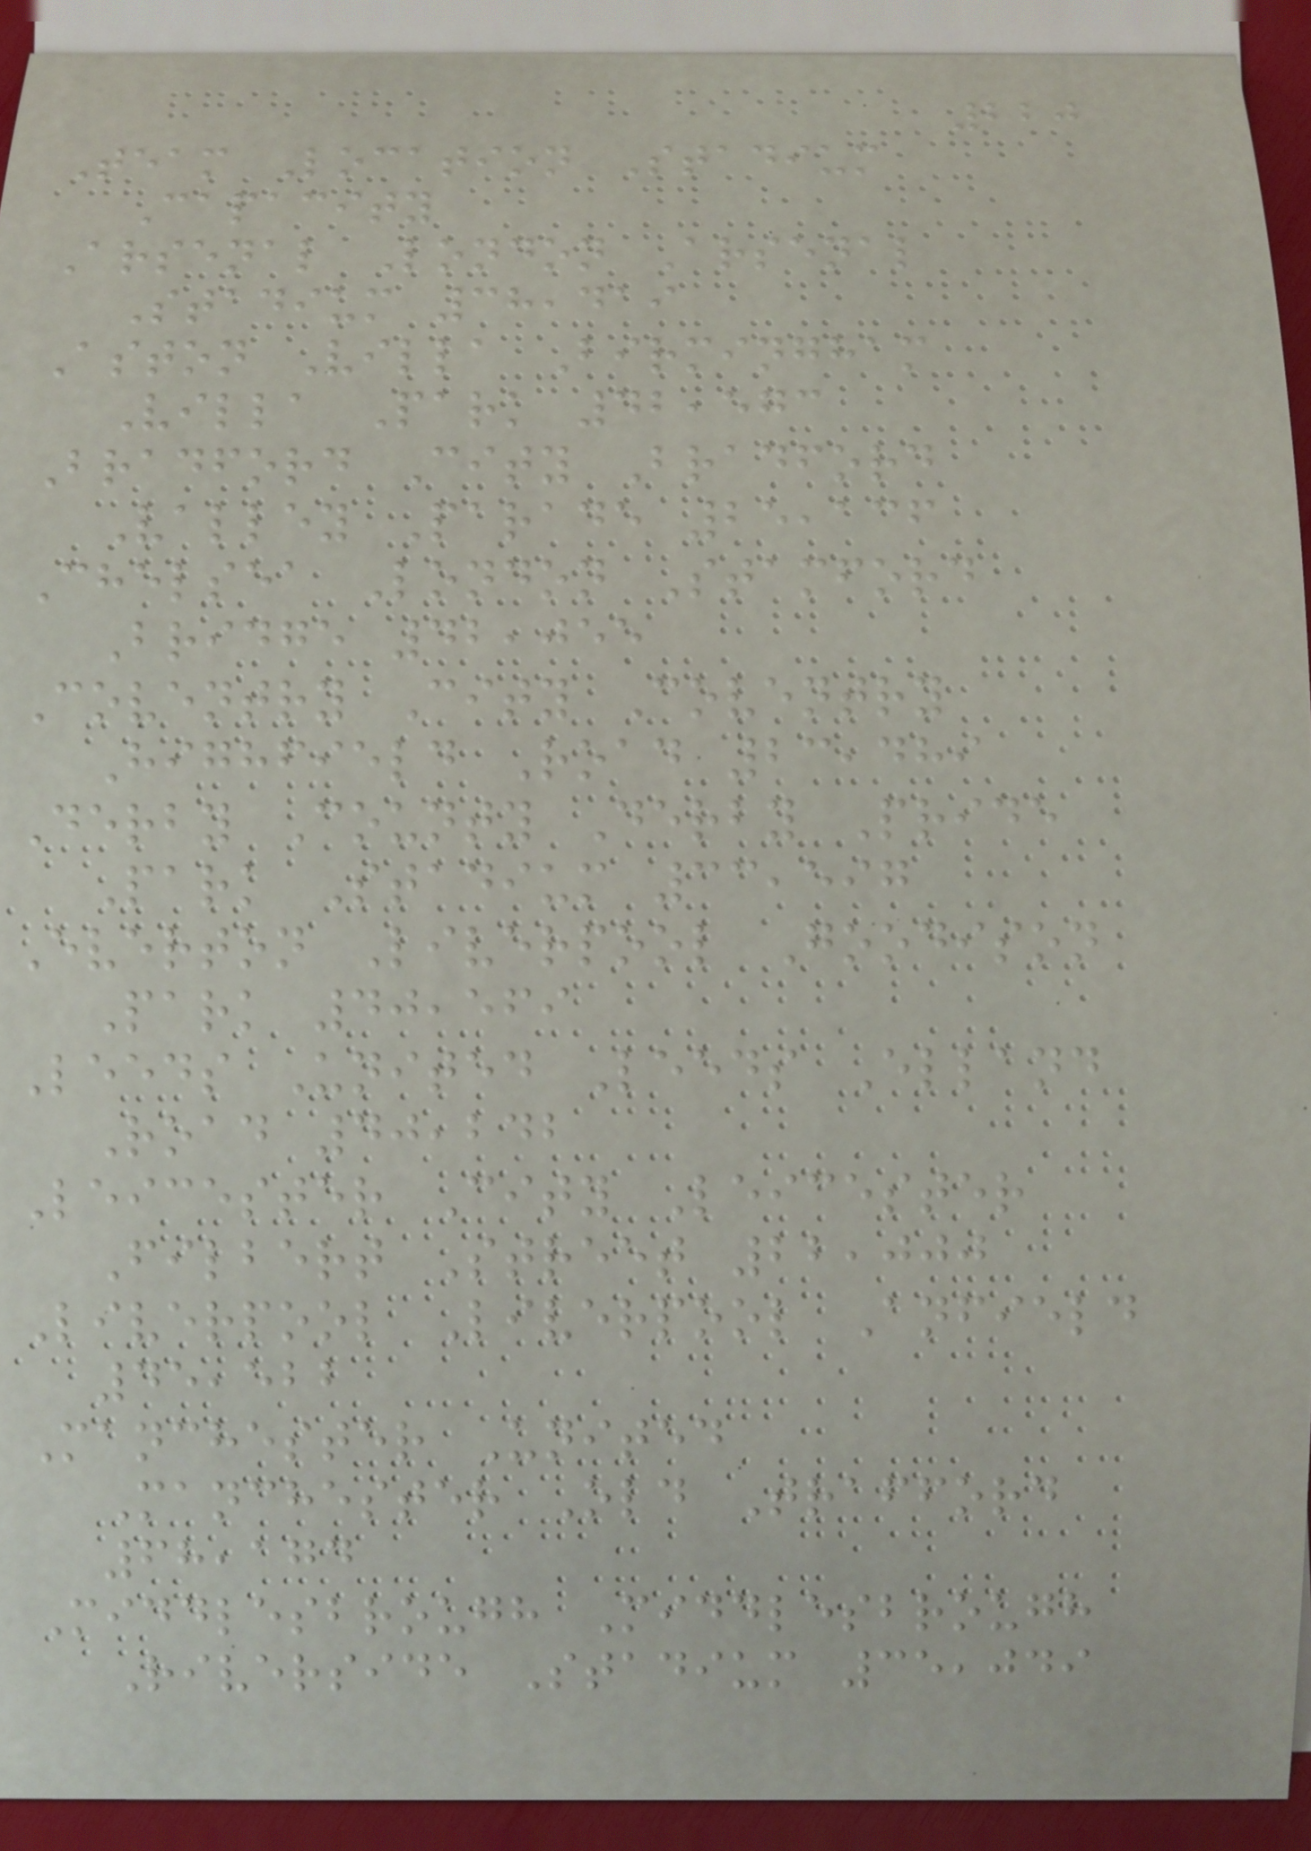220
Team Location Stadium
Capacity
Arsenal London Arsenal
Stadium 38,419
Aston Villa Birmingham
Villa Park 42,573
Bradford City Bradford
Valley Parade 25,136
Chelsea London Stamford
Bridge 42,055
Coventry City Coventry
Highfield Road 23,489
Derby County Derby Pride
Park Stadium 33,597
Everton Liverpool Goodison
Park 40,569
Leeds United Leeds Elland
Road 40,242
Leicester City Leicester
Filbert Street 22,000
Liverpool Liverpool Anfield
45,522
Manchester United
Manchester Old Trafford
68,174
Middlesbrough Middlesbrough
Riverside Stadium 35,049
